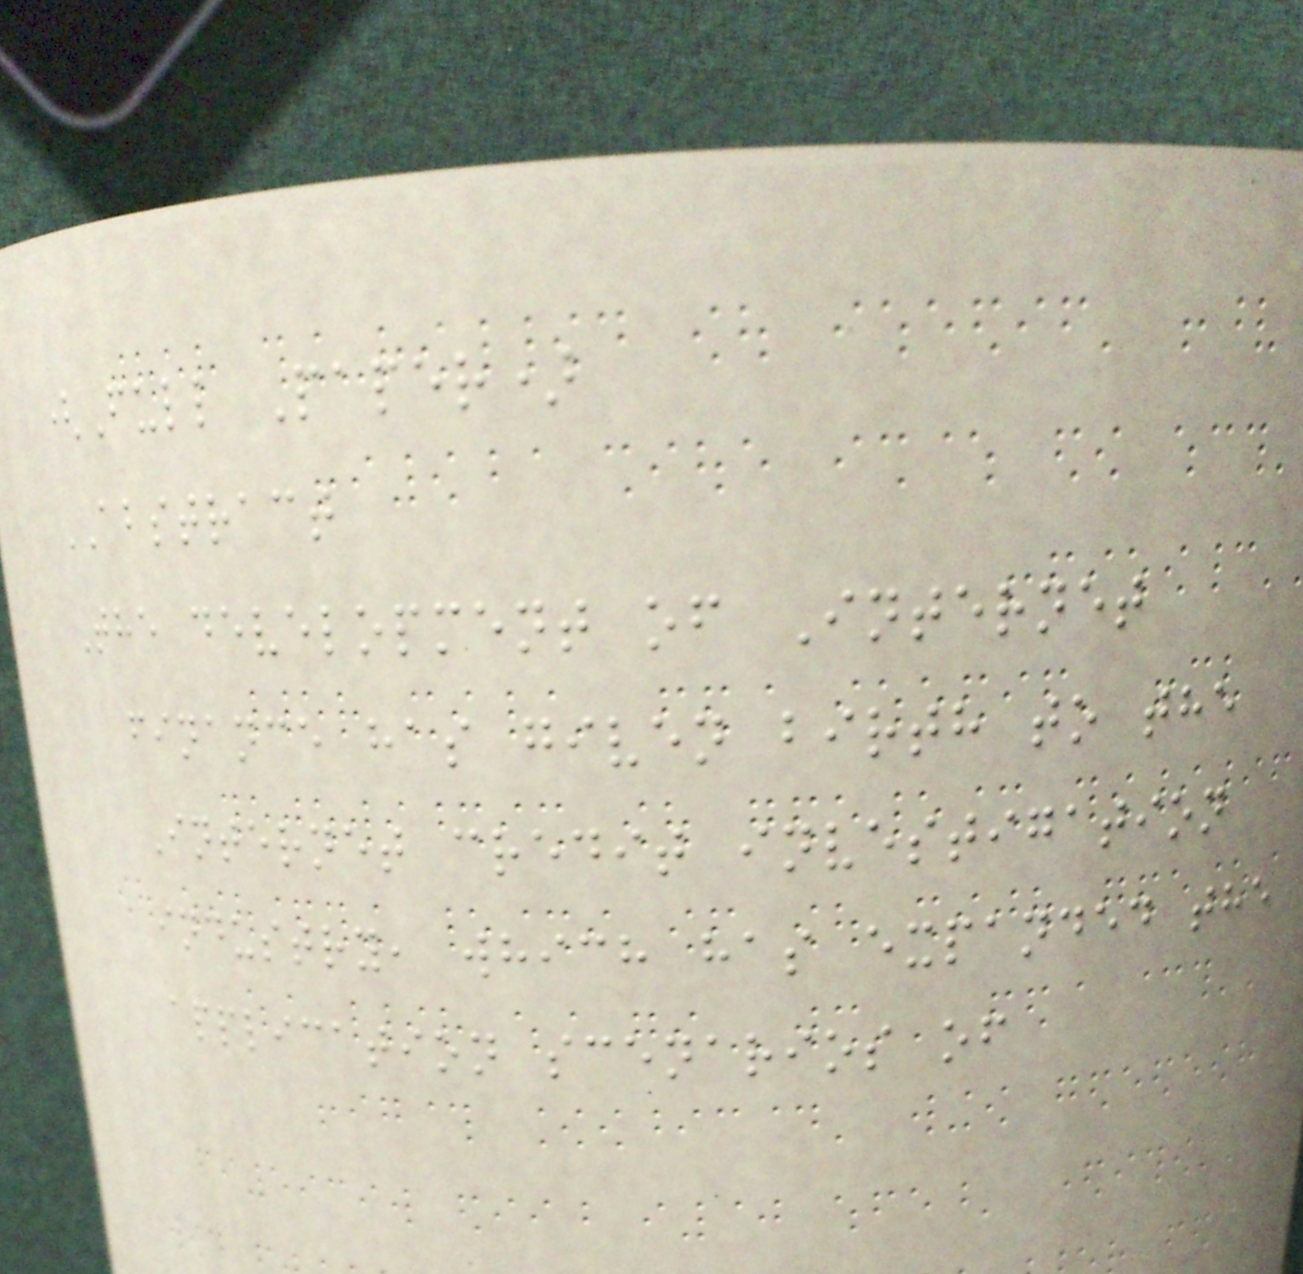(Full Paper)
ABSTRACT
The development of Internet
finance has given birth to the
Internet credit investigation
industry, which has expanded the
application scenarios of
